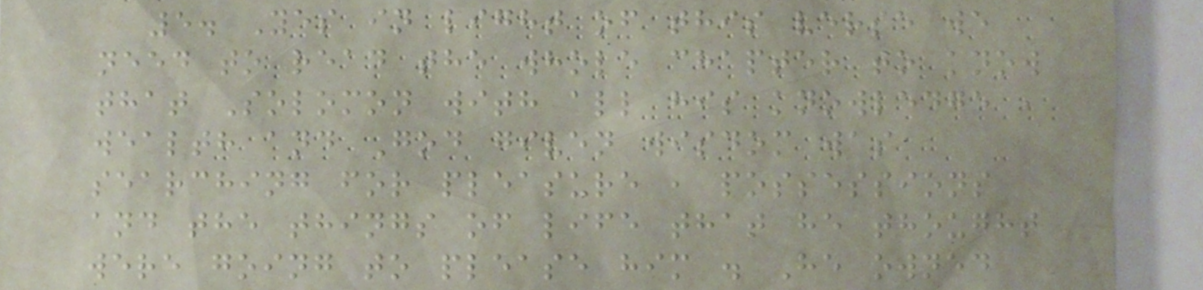5. Yes in light of this verse we
need to read the whole chapter to know
that Solomon with all his knowledge ,
wealth and God given wisdom was
searching for pleasure , possessions
and the things of life that he thought
were going to please him . He owned
